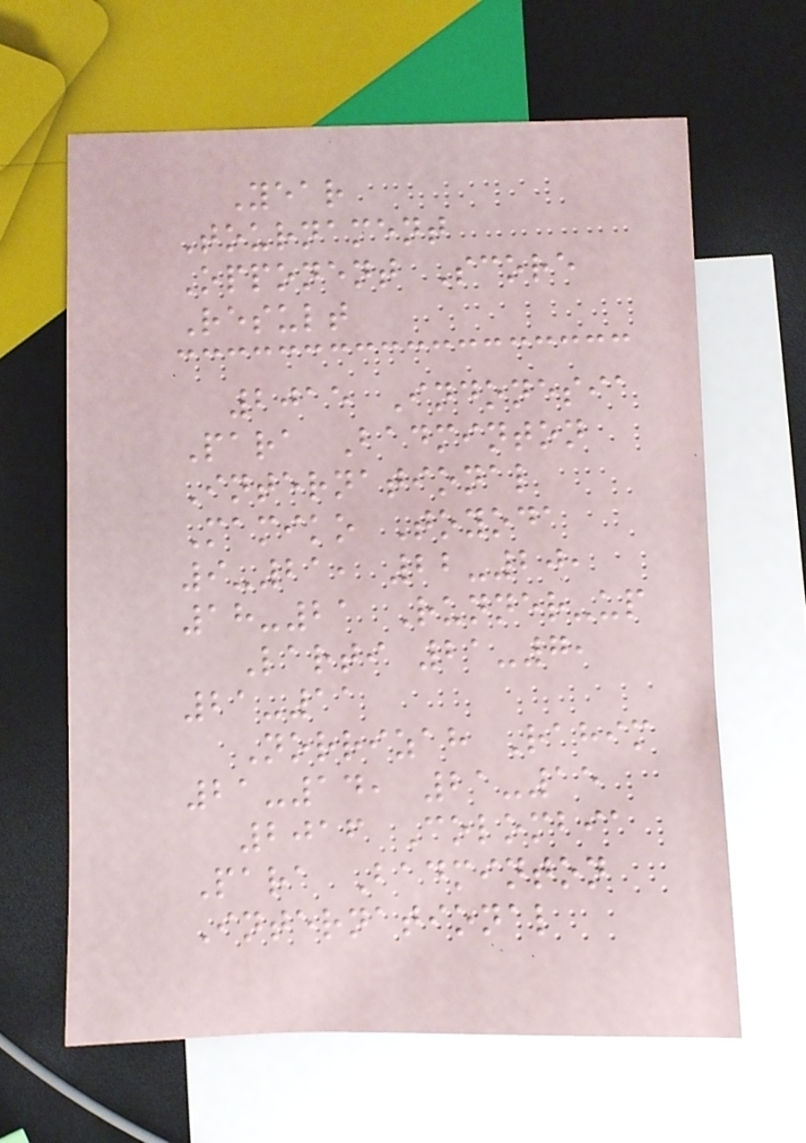Year
Tournament
Opponent Score
Result
2015 Indonesia
Para Badminton
International
Mamiko Toyoda
9-21, 22-20,
18-21 Runner-up
Larti 21-7,
21-11
Norrizah Rahim
21-14, 21-15
2016 Colombia
Para Badminton
International
